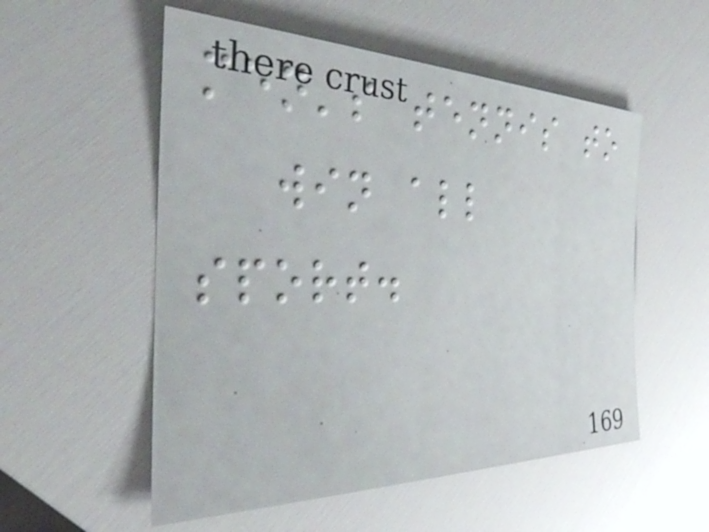men's tennis to
win all
sport.
